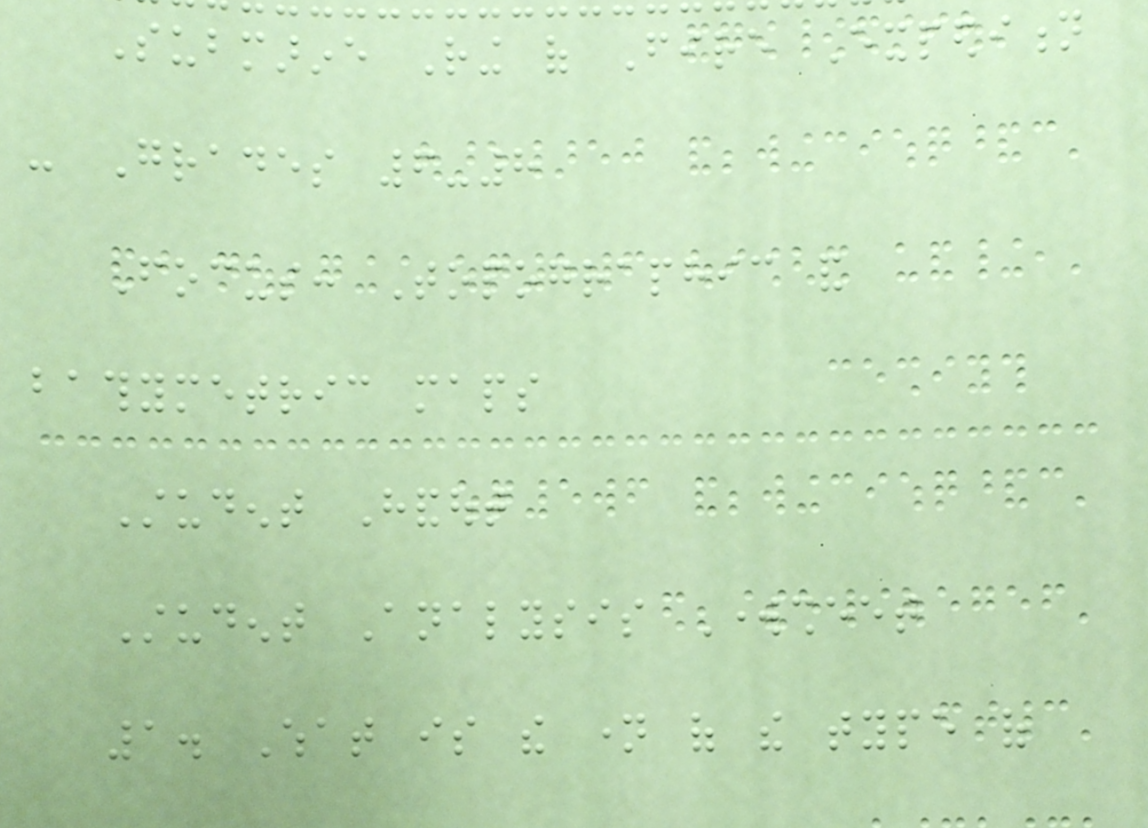Submarine Ring of Fire Expedition
- Grades 6-8
Focus: Topographic and
bathymetric maps
Student Handout
Student Analysis Worksheet
1. What is the name of the type of
